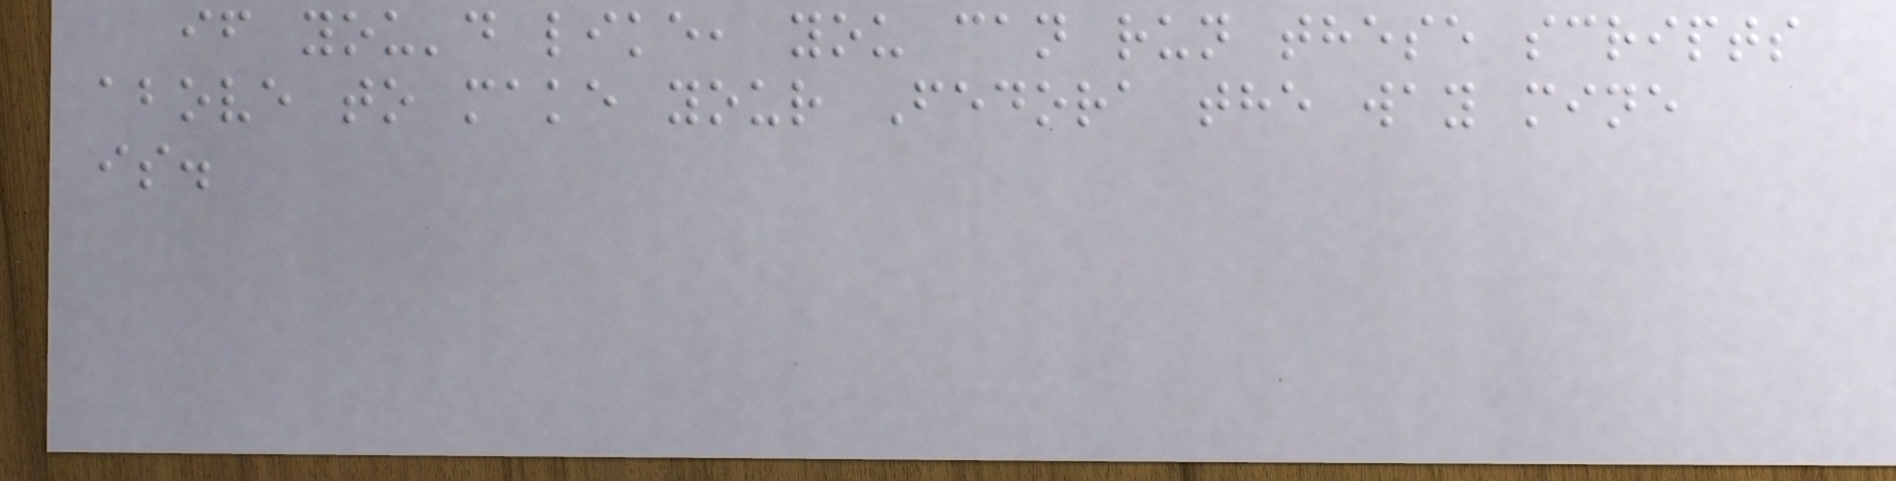if you'd like, you can run these scripts
above to make your Fedora the way mine
is.
